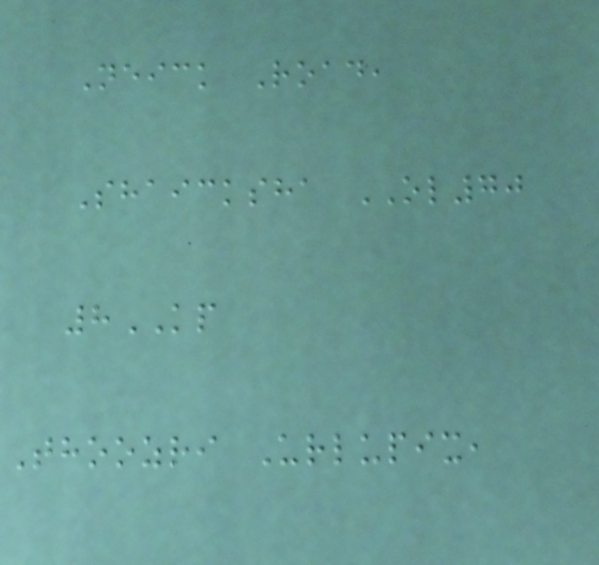Neick Road,
Shaicksha OL70
8KP
Thoozri Urlupix,
